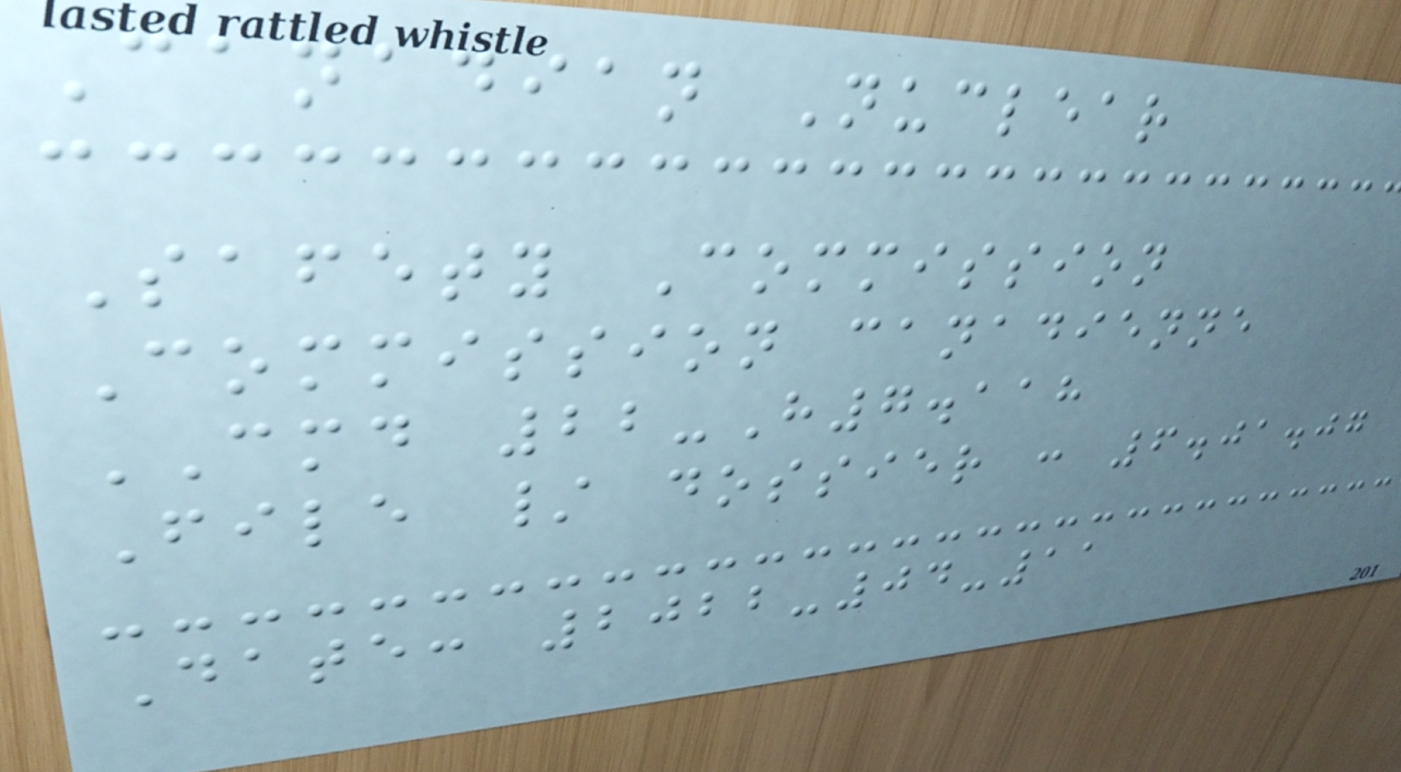Canadian Nuclear
Safety Commission
Commission canadienne
CMD 22-H7.118
File / dossier : 6.01.07
Date: 2022-04-11
